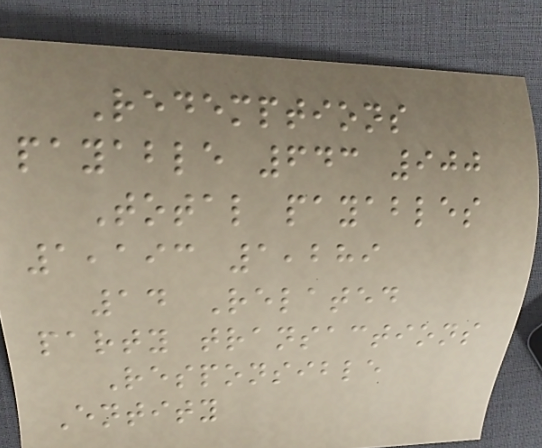Redemptions
payable 643 900
Total payables
1,193 1,289
14 Related
party transactions
Responsible
Entity
